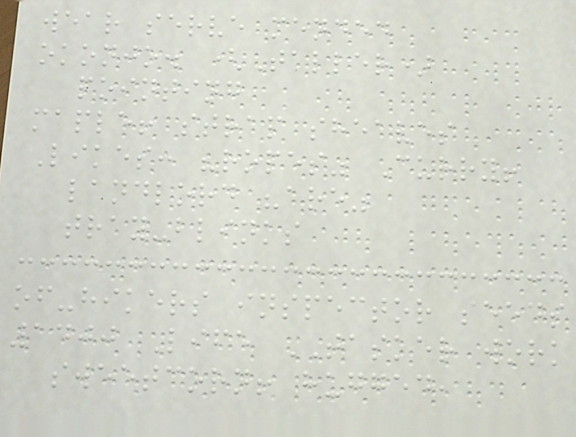wear serve mended
okonjo. (Taller)
pointing
maple! strap sheaves
Likes: "ropes" Curry!
landlord "are"
tray-blinks
of-hikers inspector seeds
1400 Life TASKER work
sweetcorn! hugged,
